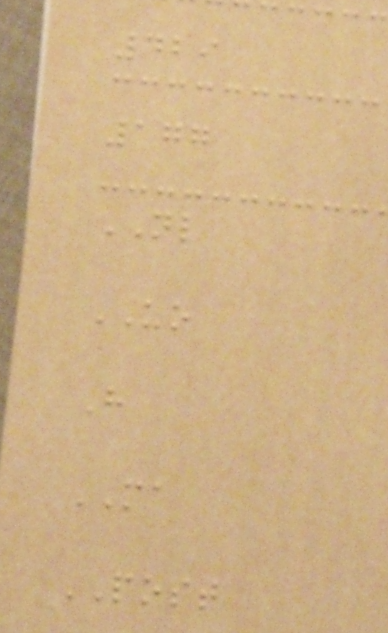429
177
NL
UO
H
MA
POST
